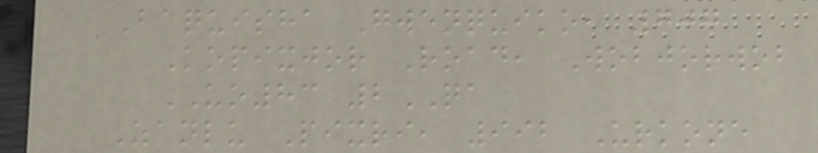Baquisha Gwenquiko, 707
Kopixjor Road, Wobjorwob
UO83 2QA
Zanlu Pixri, 992 Urkone
